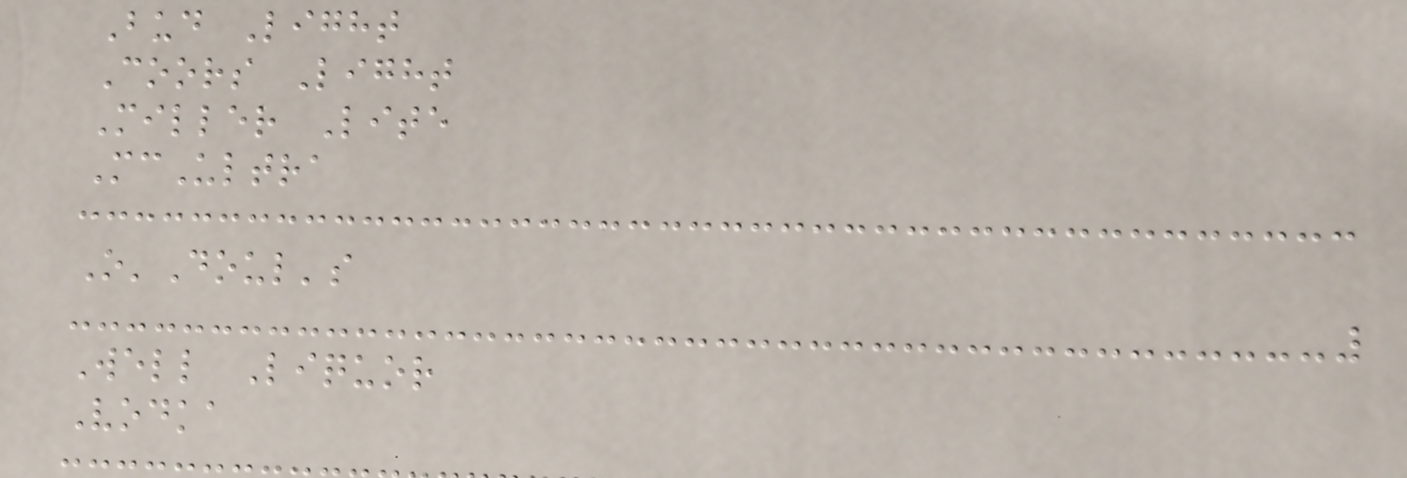Bud Light
Coors Light
Miller Lite
McUltra
O'Doul's
Well Liquor
Vodka
